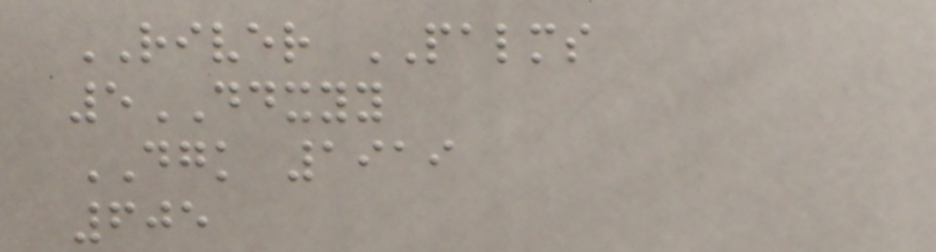RIVER PALMS
5DDXYY
DGK 1919
605
